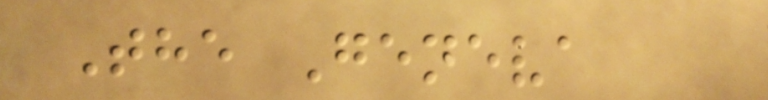The Geneva
